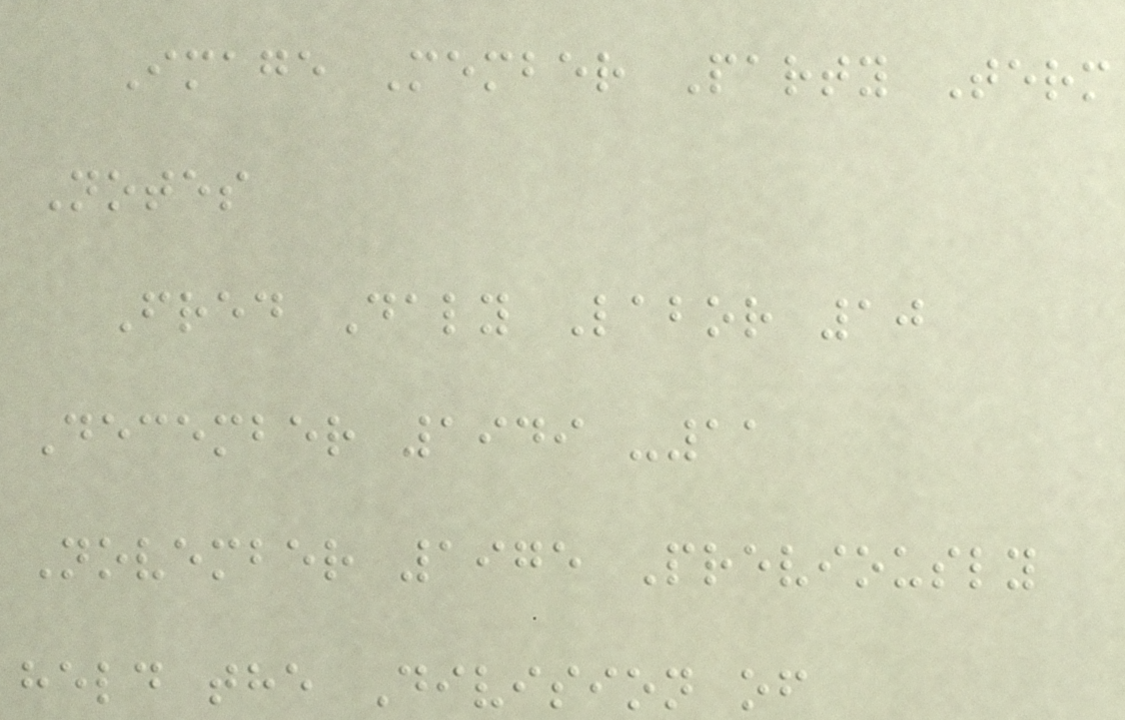Image Member Party Term
Notes
Fred Daly Labor 10
December 1949 -11
November 1975 Previously
held the Division of
